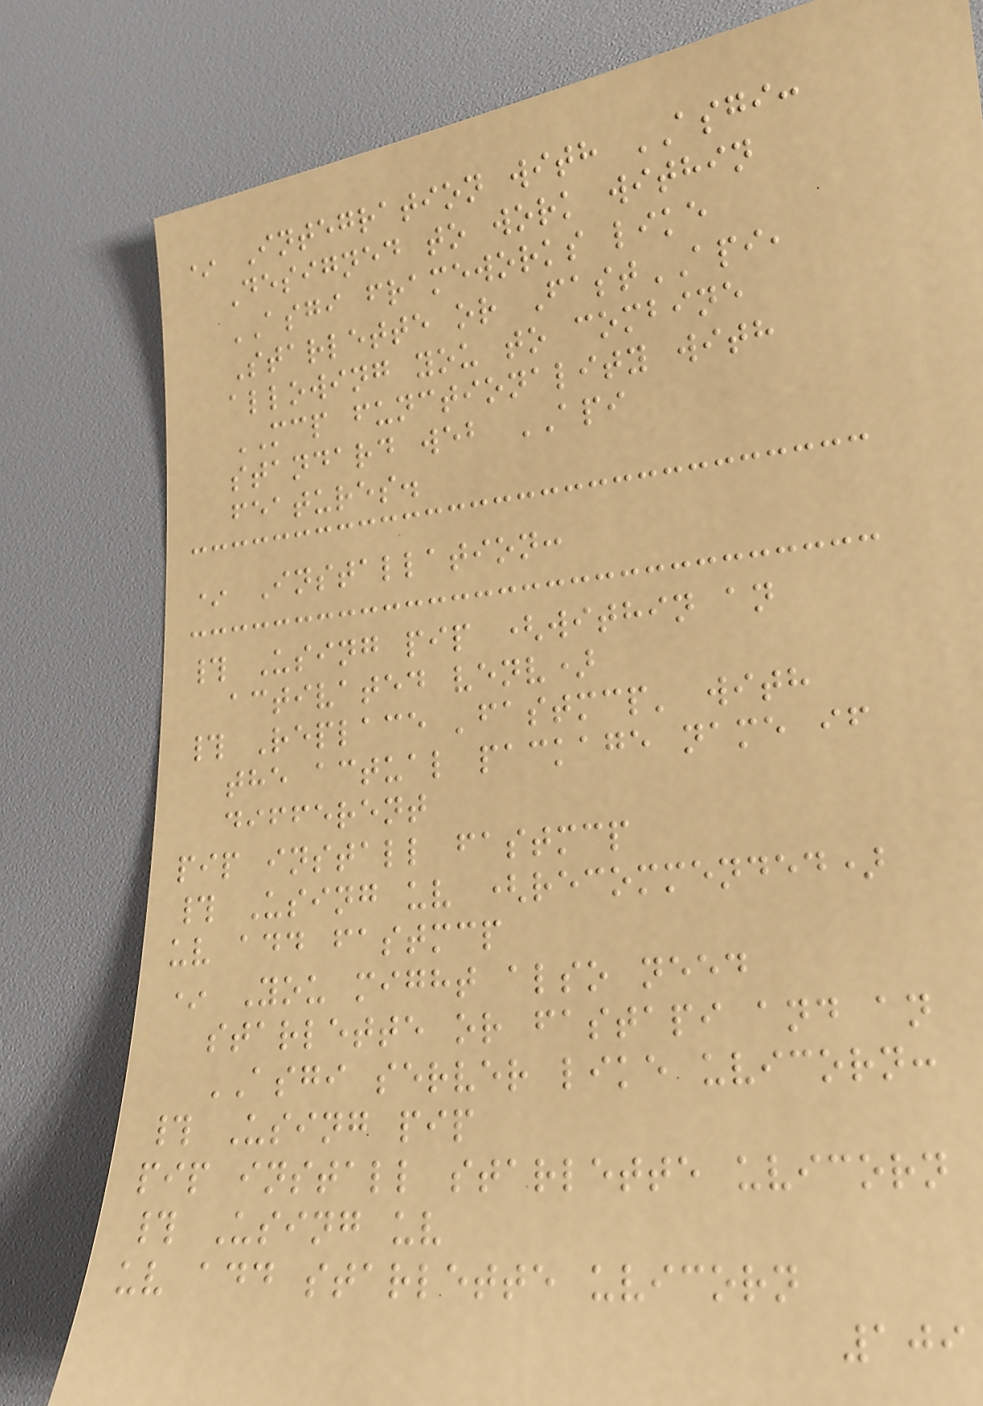* Integration with ASGI:
Designed to work within
ASGI frameworks like
Starlette or FastAPI,
allowing you to combine
MCP functionality with
standard web API
features.
* Installation:
# Using pip (within an
activated venv)
# Replace 'fastmcp' with
the actual package name if
different
pip install fastmcp
# Using uv (recommended)
uv add fastmcp
* You might also need
starlette or fastapi and an
ASGI server like uvicorn:
# Using pip
pip install starlette uvicorn
# Using uv
uv add starlette uvicorn
109
